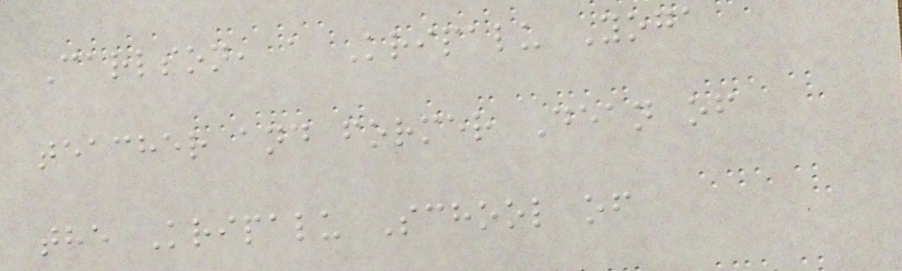Carlson, a Kripalu Yoga
teacher and former Dean of
the Kripalu School of
